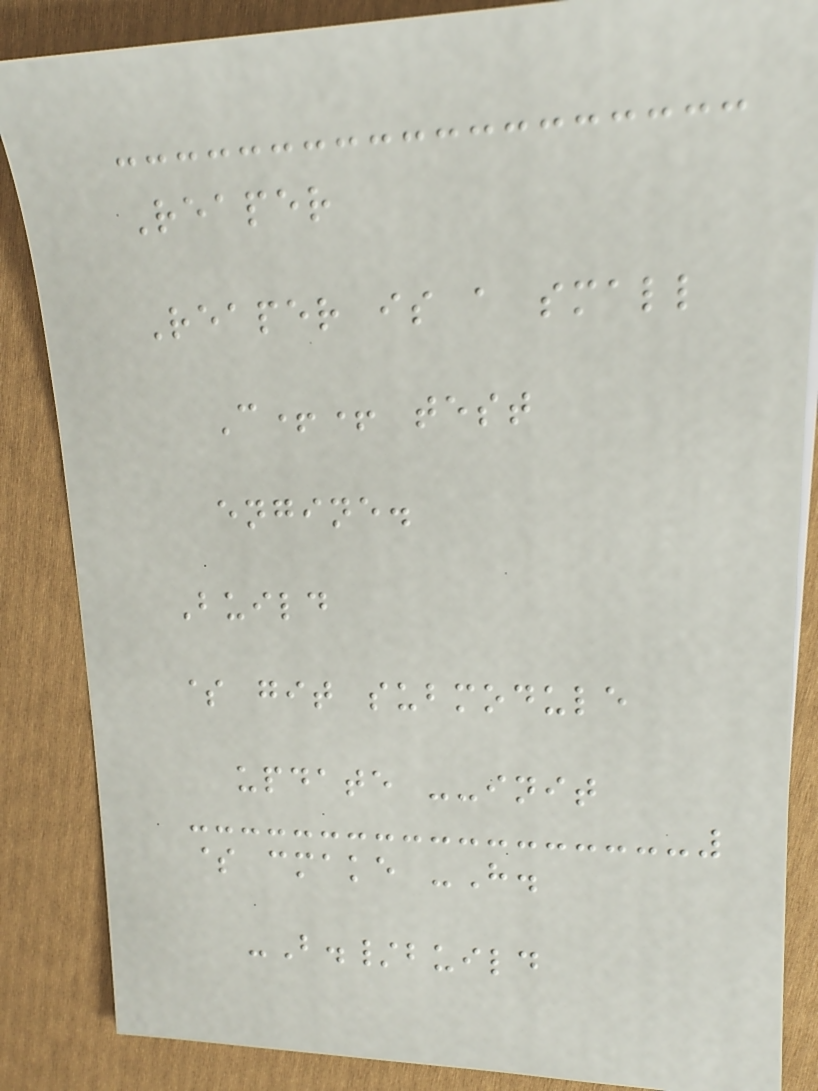Reaper
Reaper is a small
C++ test
engine.
Build
$ git submodule
update --init
$ cmake -H.
-B./build
